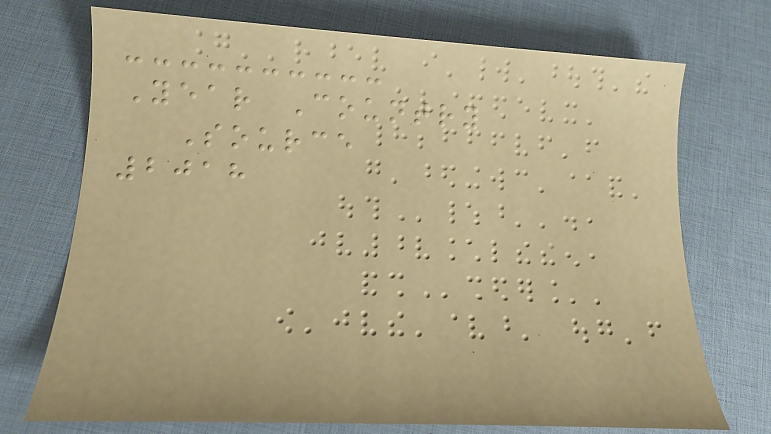Year Country
Source
2018
